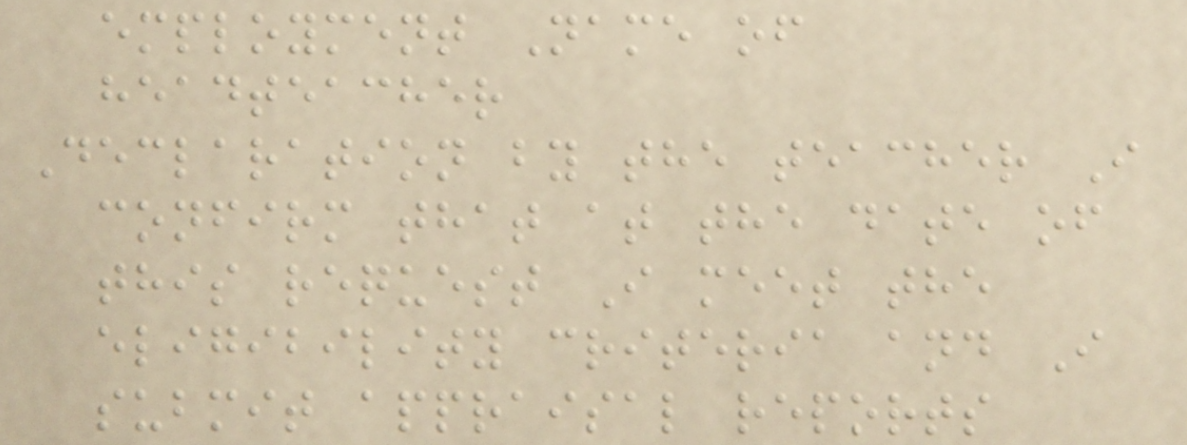employment Name of
headteacher
Declaration by the teacher I
confirm that at the date of
this request I meet the
eligibility criteria and I
submit appraisal reports
